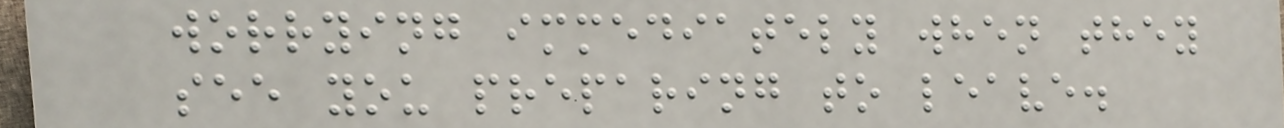worrying immediately when they
see you preparing to leave.
